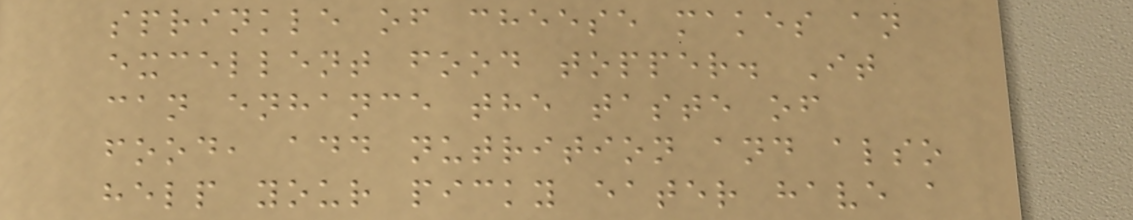sprinkle of cheese makes an
excellent food topper. It
can enhance the taste of
food, add nutrition and also
help your picky eater have a
